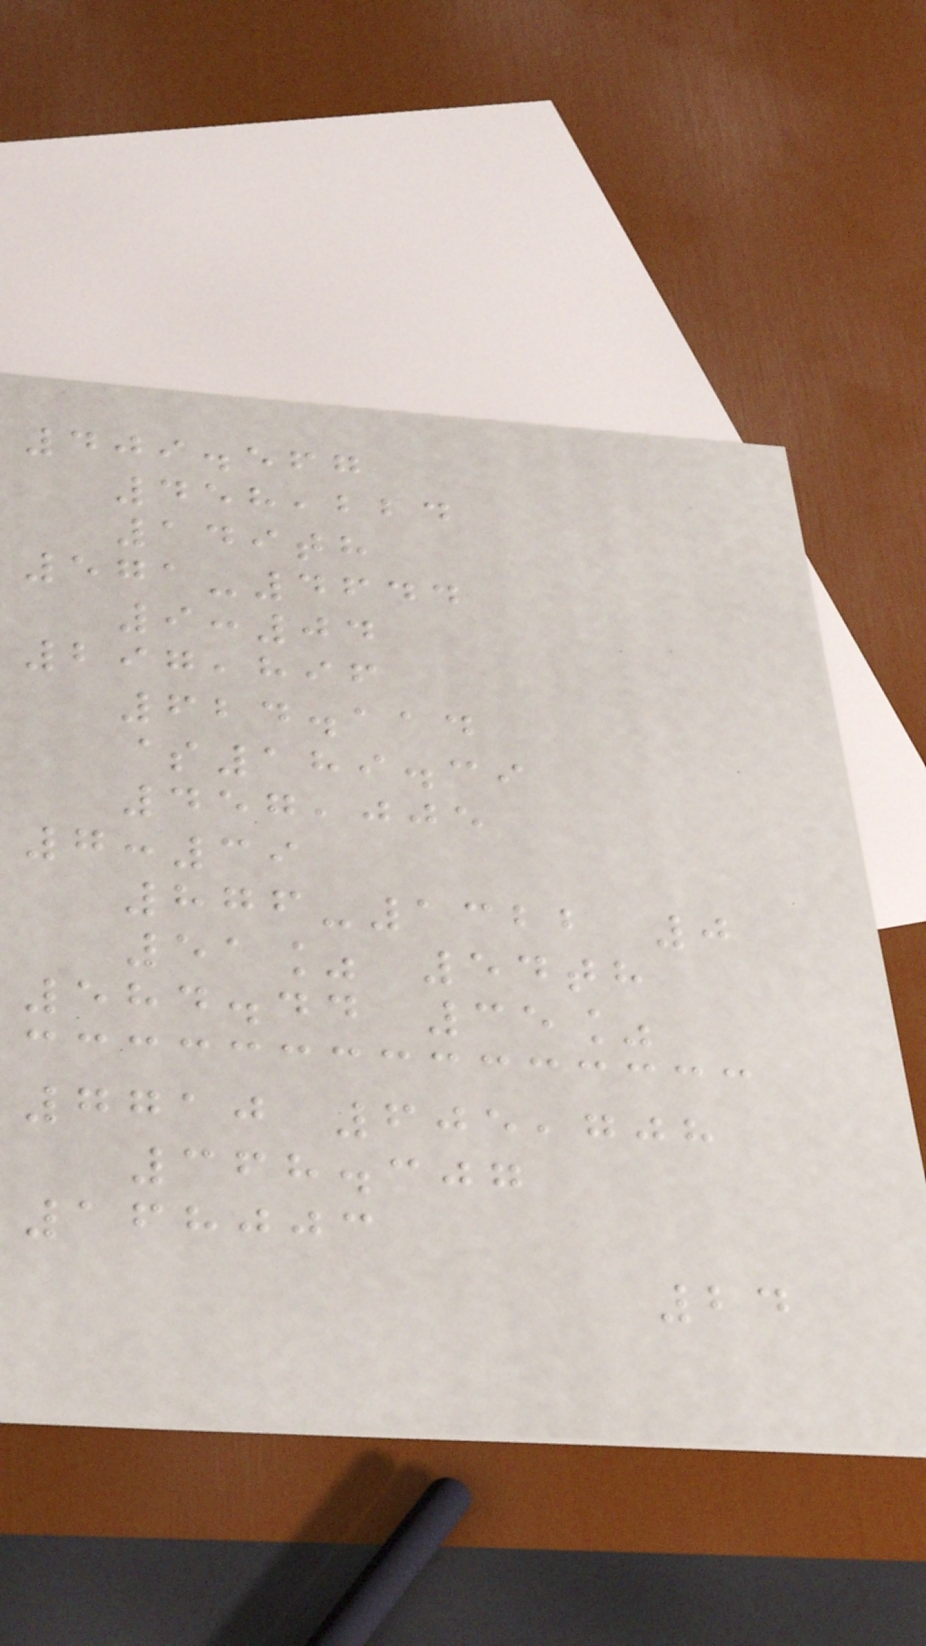409.567
458,224
149th
571-4644
9:04
297,896
624.114
$189.39
457,005
7:39
876-1322 0
51% 54th
584.44 35%
7710 605,708
368.307
168003
24
